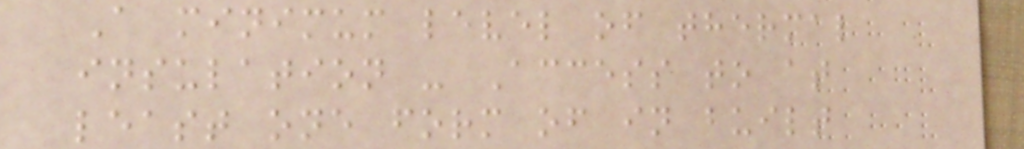A minimum level of thermal
insulation - Access to at
least one form of in built
